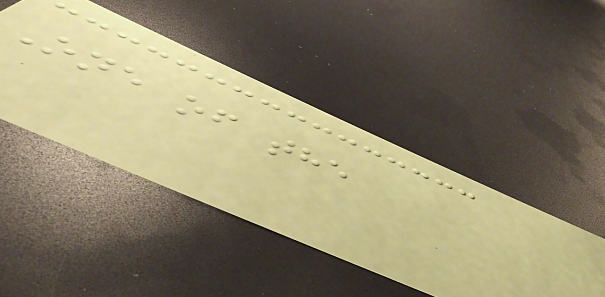One of the
